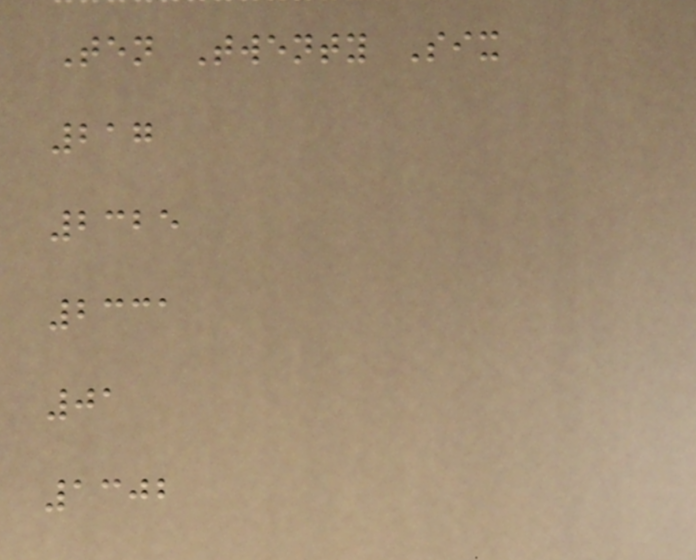Ten Twenty Six
217
2325
2331
01
1302
